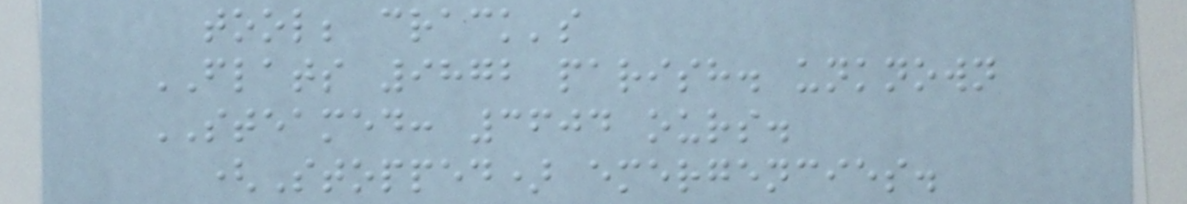tool; crack's
FLATS 9872 parish. unknown
STEAMED: 3604 ours.
(Stopped) emergencies.
